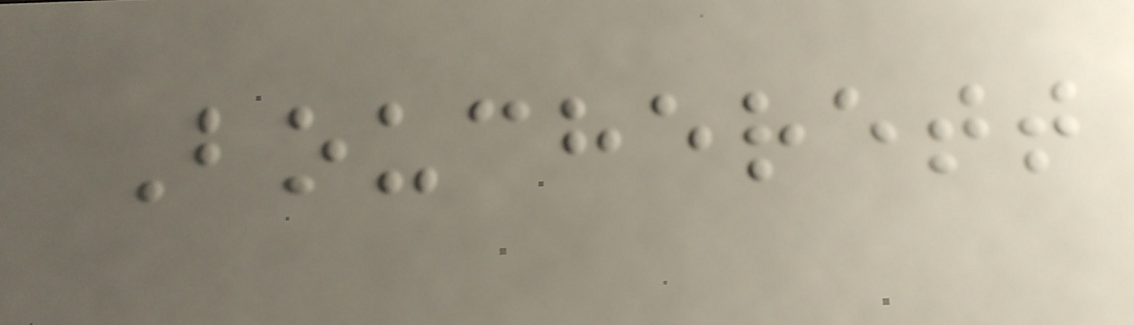Boucherett
